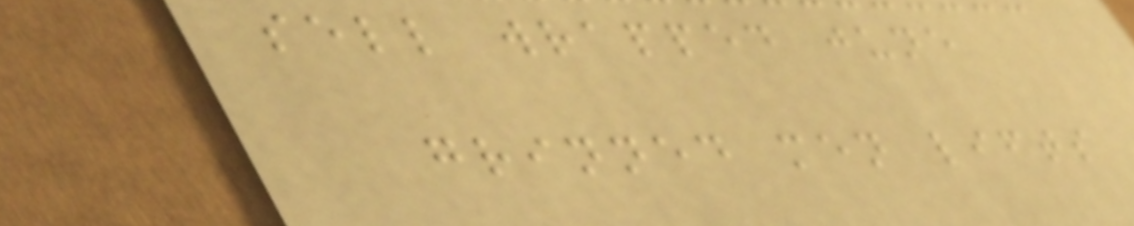sell wrapped june
grinned men lifts
